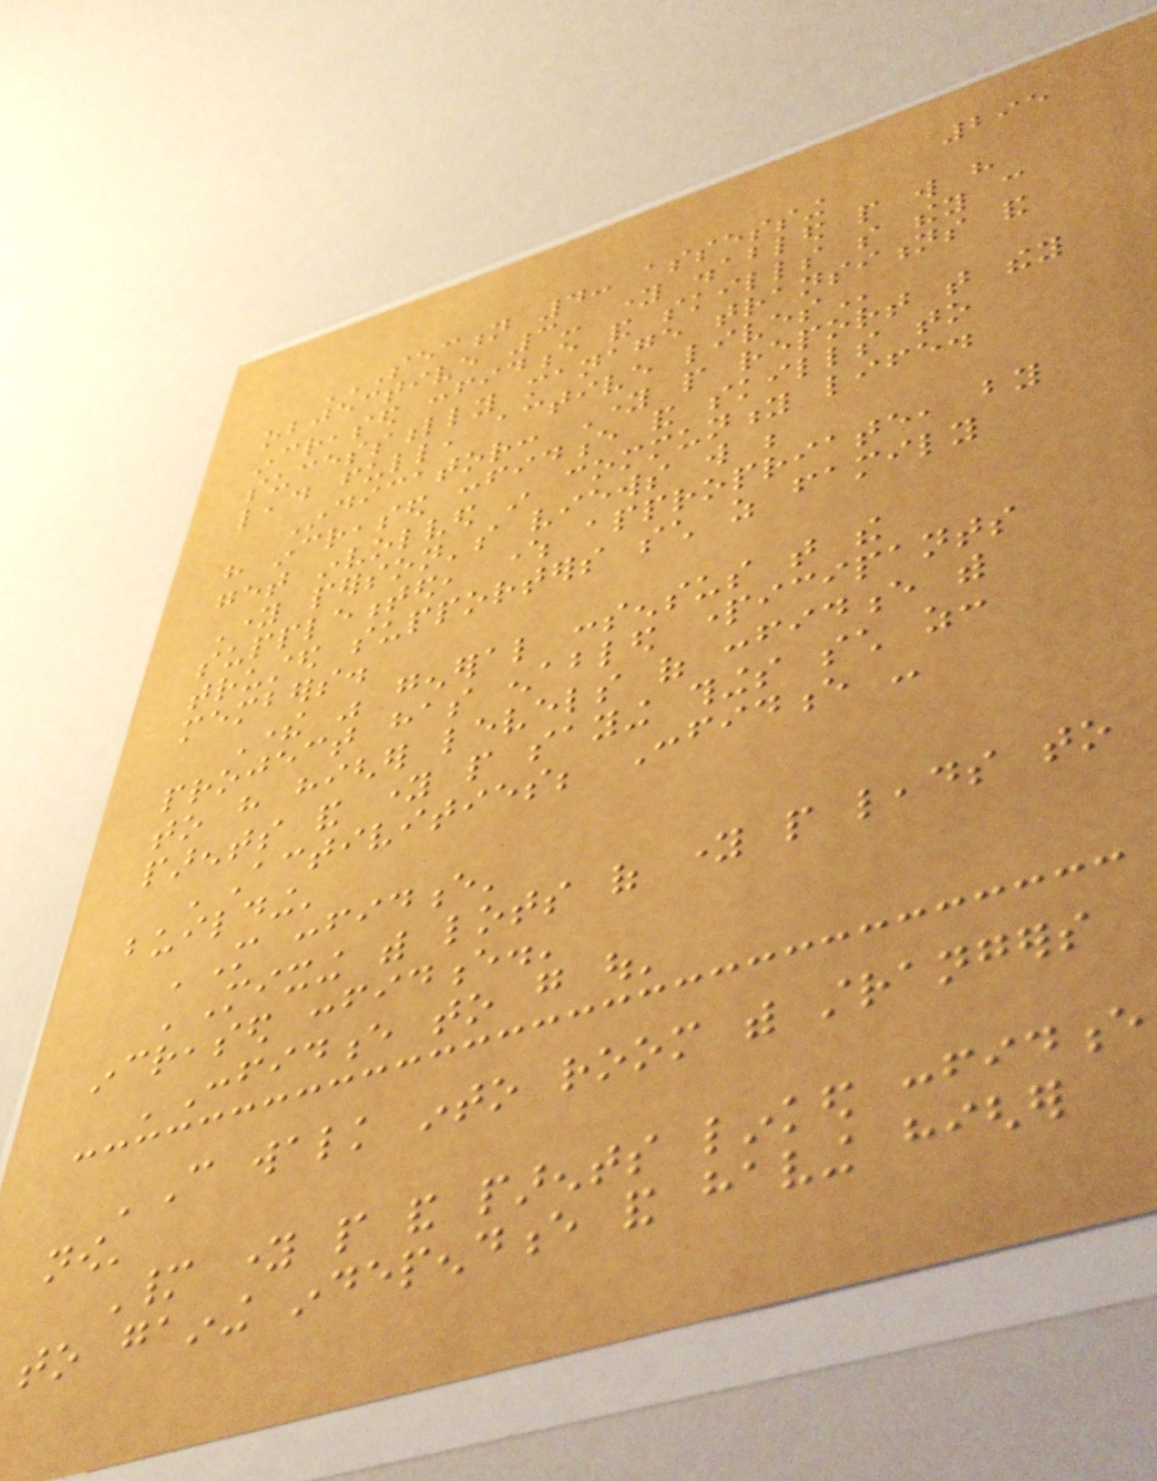295
SECTION 4: ASSESSING
OBJECTIVE 3- YOUNG DISABLED PEOPLE WILL HAVE
INCREASED CONFIDENCE AND SKILLS SO THEY CAN
SUCESSFULLY MANAGE TRANSITIONS AND
LEAD FULL, ACTIVE LIVES
Indicator: Young people report that they
have increased confidence and skills to
get involved in community life.
Young person's views will be
supplemented, where appropriate, by
trusted supporters such as family
members.
There was general consensus that the
project has enabled participants
to have higher levels of confidence with
parents and young people saying things such as:
'Activities; Confidence -
building'
'More confidence'
'Mixing with lots of young people leads to
increased confidence.'
'Confidence to go out'
'Can walk into room with strangers
now'
Many young people and parents linked confidence
to gaining independence and having higher
